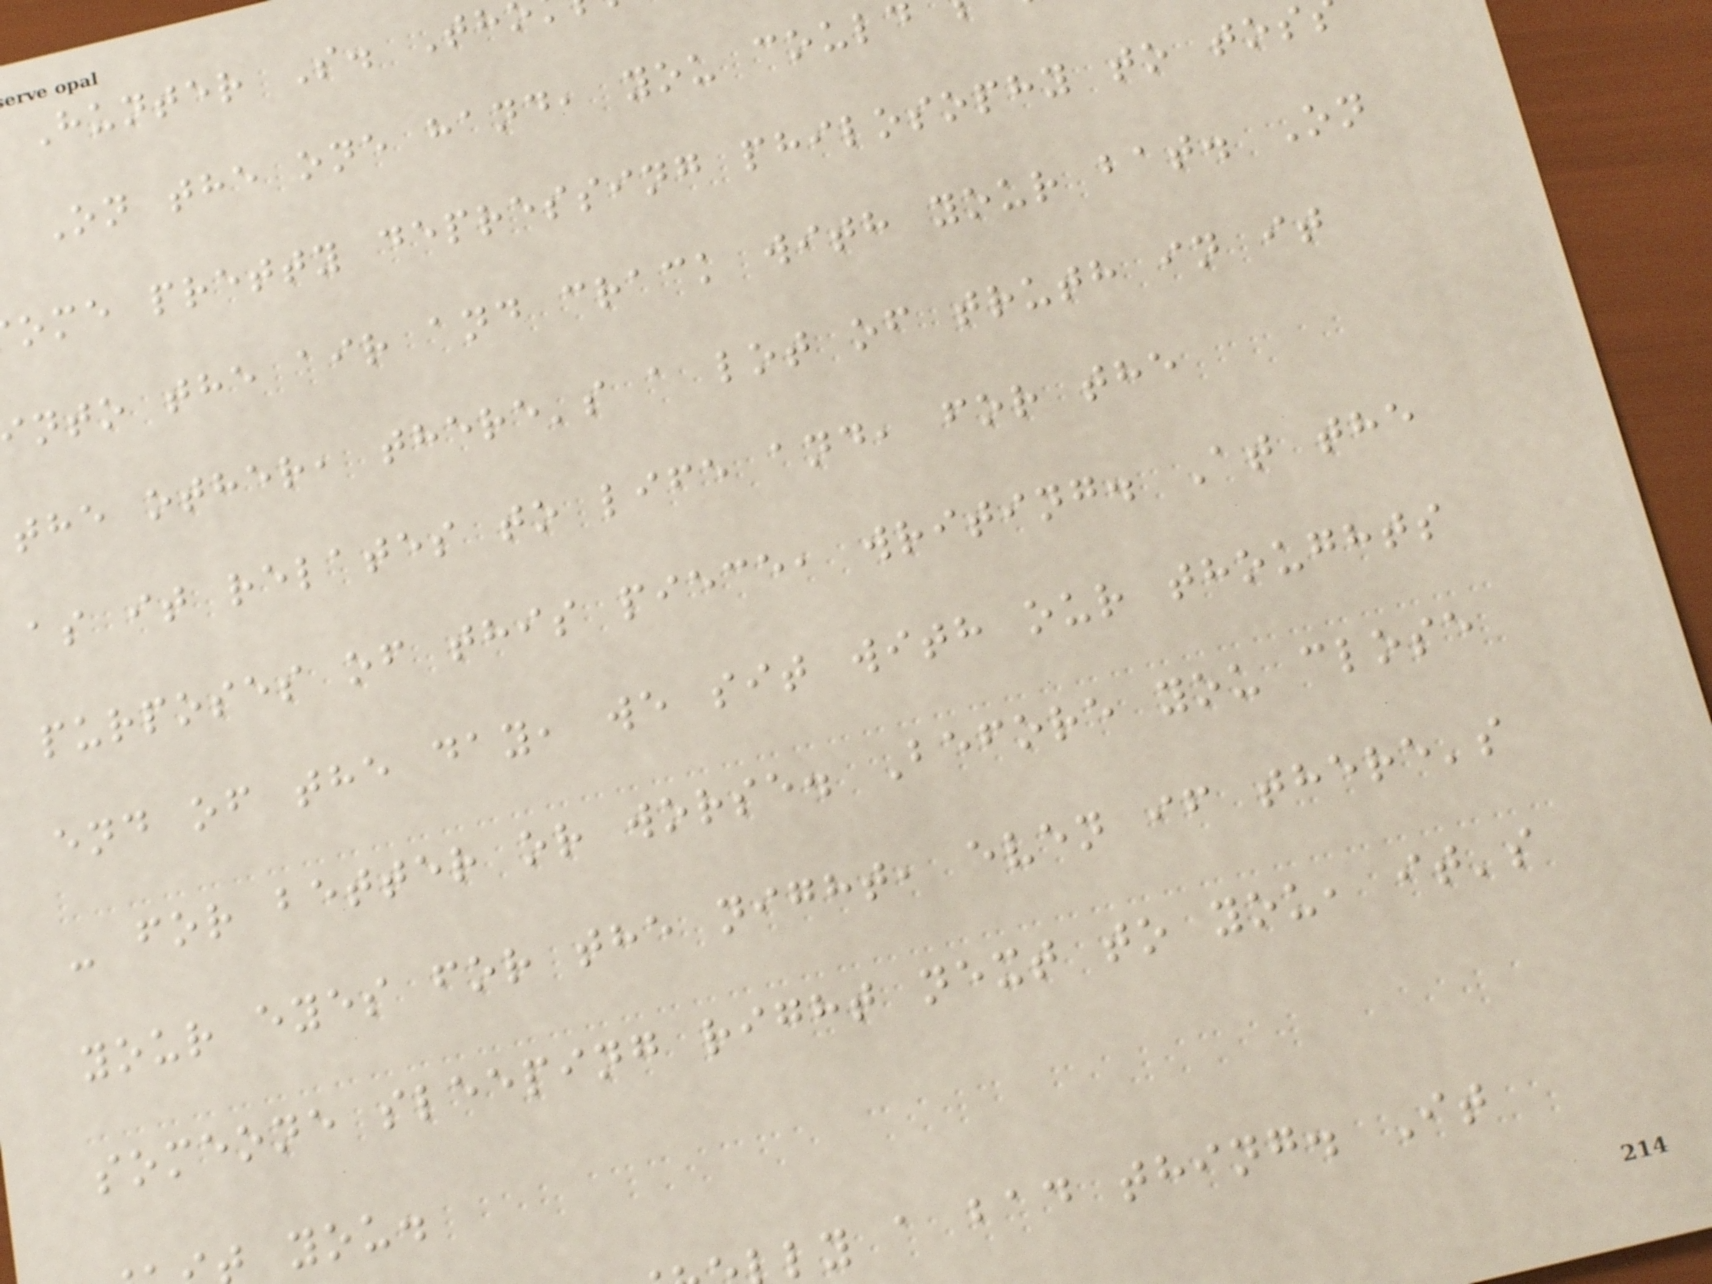Hunter S. Th
On the one hand, you could
ome pretty depressing philosophy to tos
nto the air and crack with your bat. On
the other, there's a lot of truth in it
as it relates to life and, for the
purposes of this piece, writing. At the
end of the day, we sit with our thoughts
- for better or worse. Before you close
your eyes for the night, even if there's
someone sleeping right next to you, it's
you.
ly a bad thing. It
